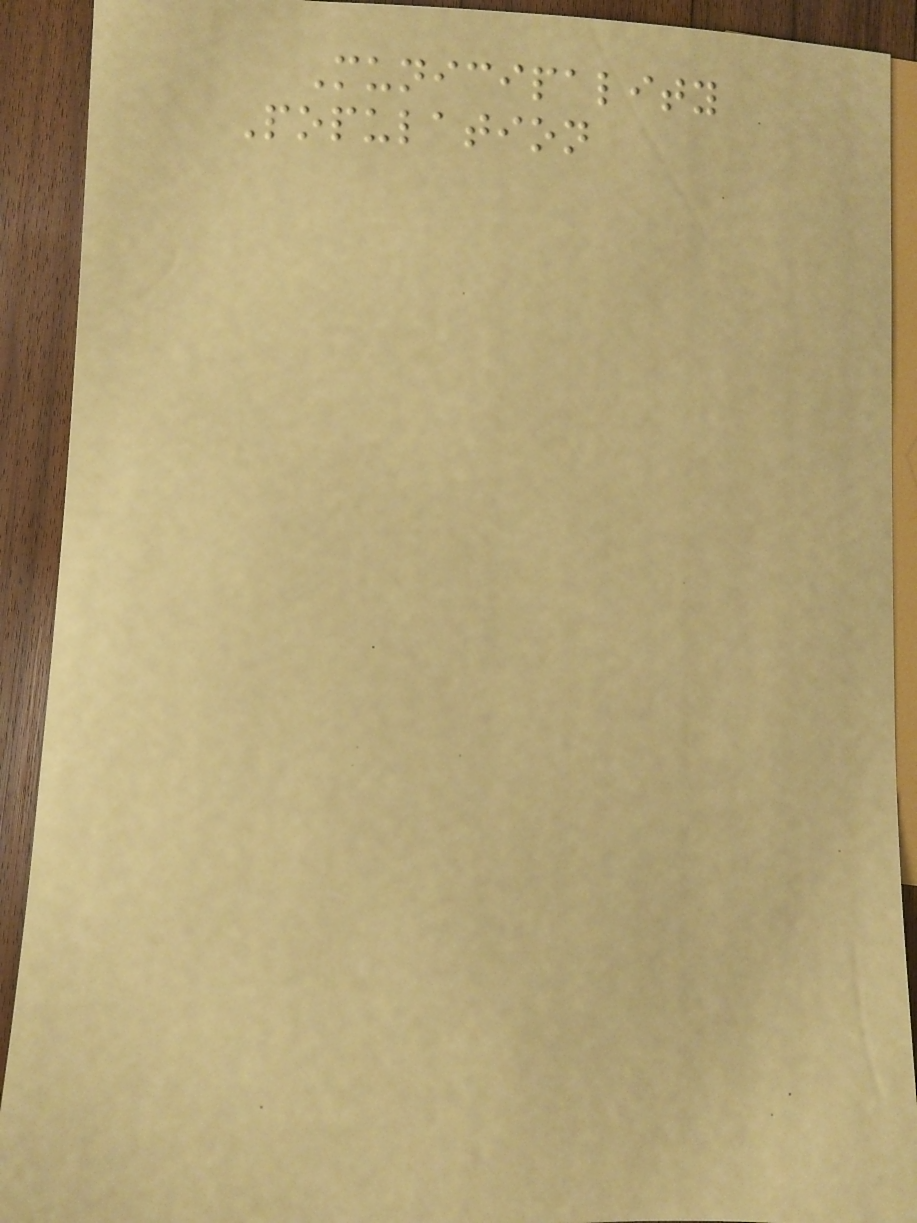Municipality
Population
